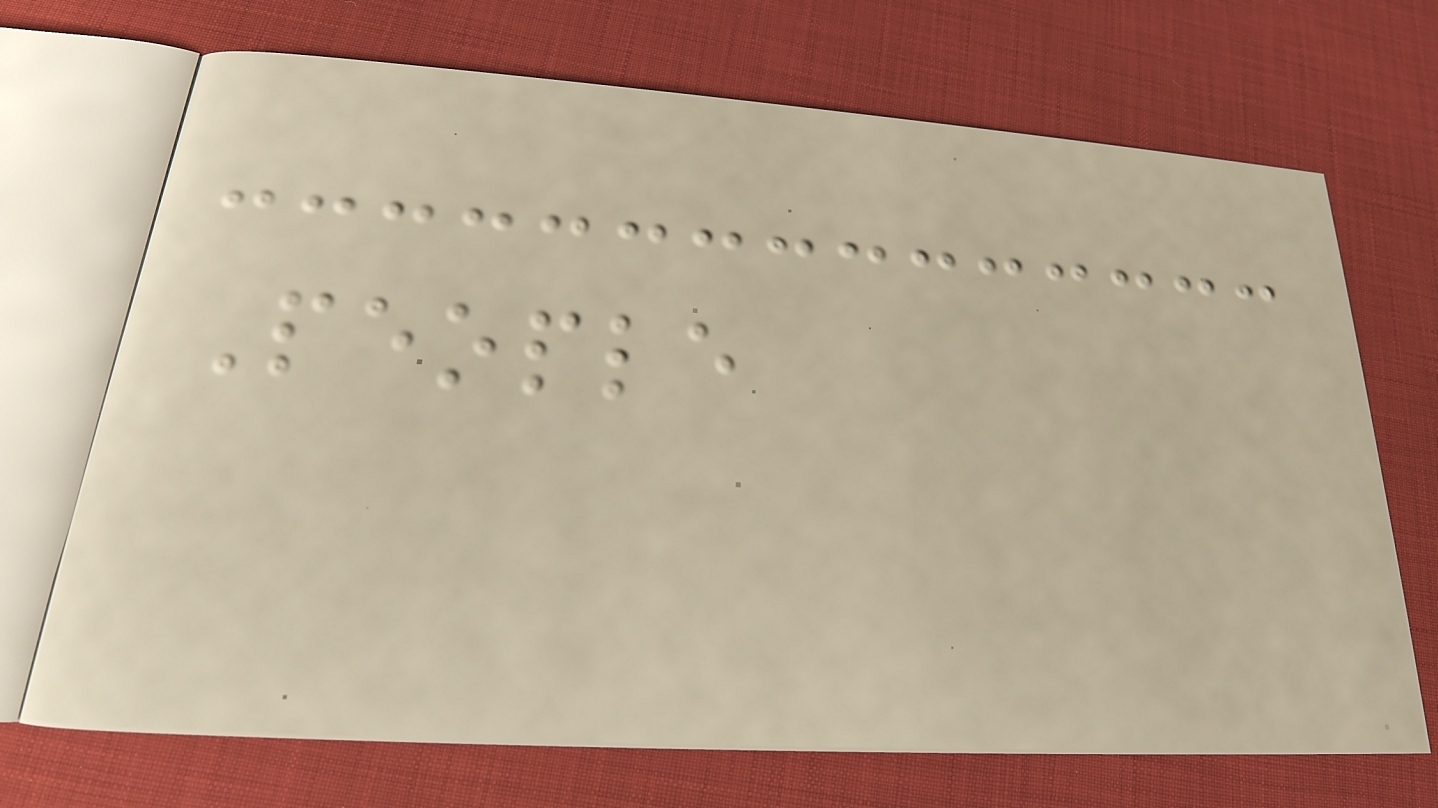People
